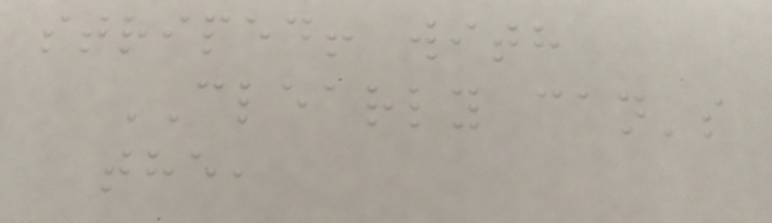striped! with
CLEARLY can's
the,
